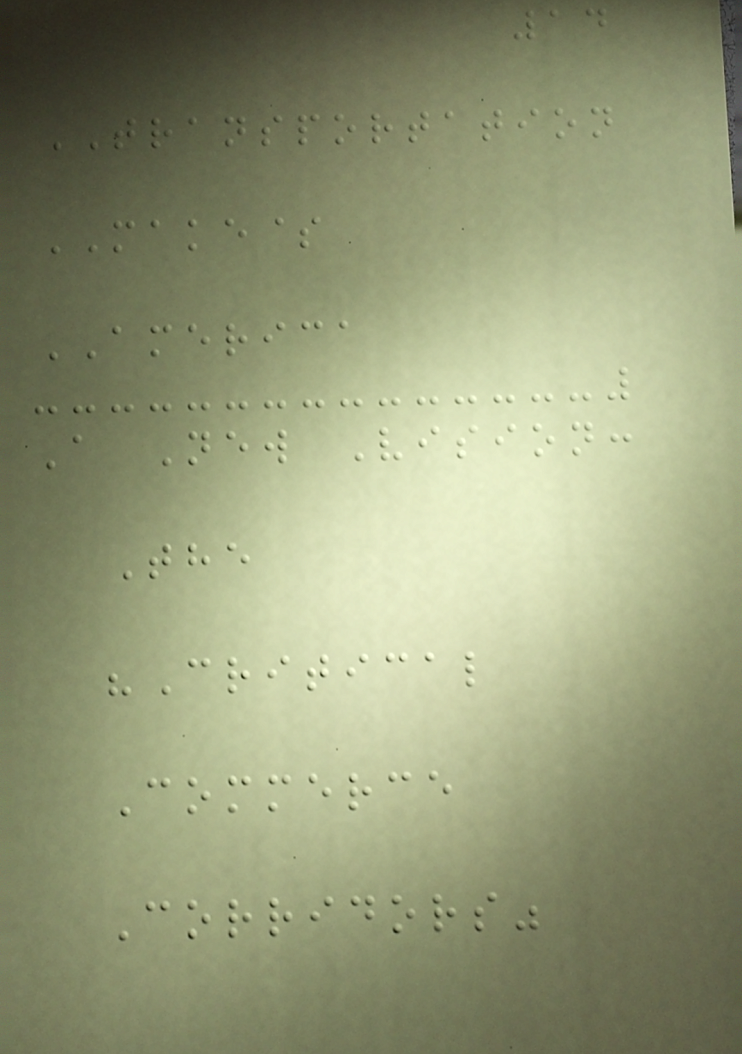14
TRANSPORTATION
MAKE$
AMERICA
A New Vision:
The
"Critical
Commerce
Corridors"
